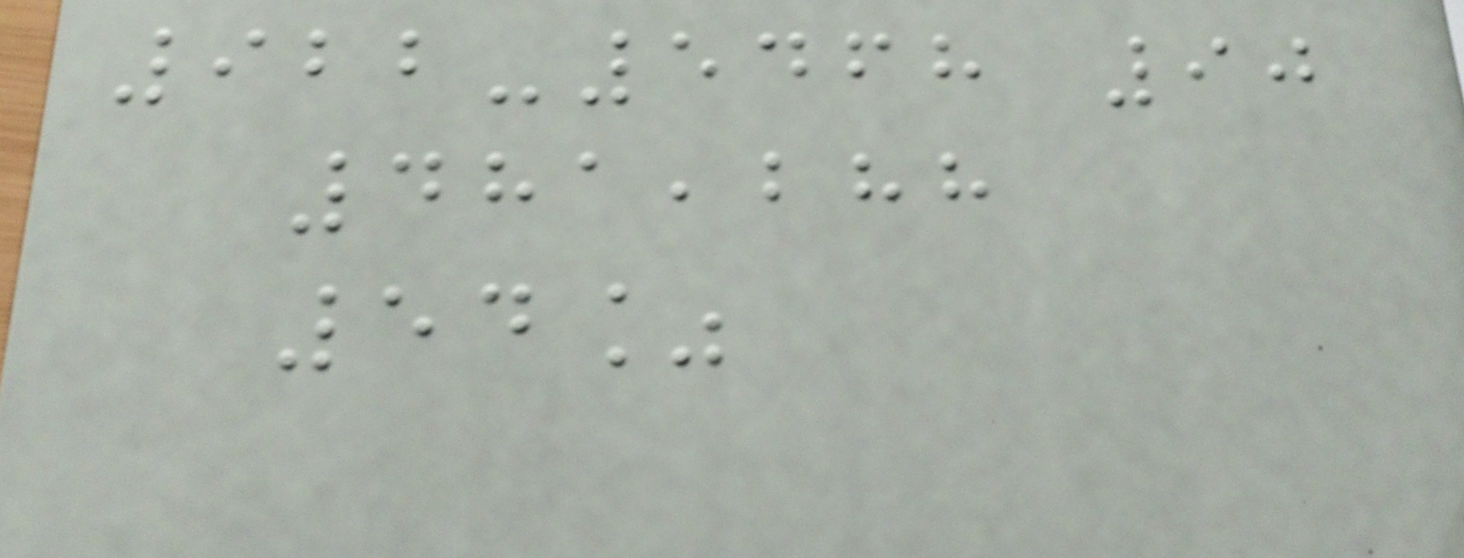922-5468 90
481,288
54%
